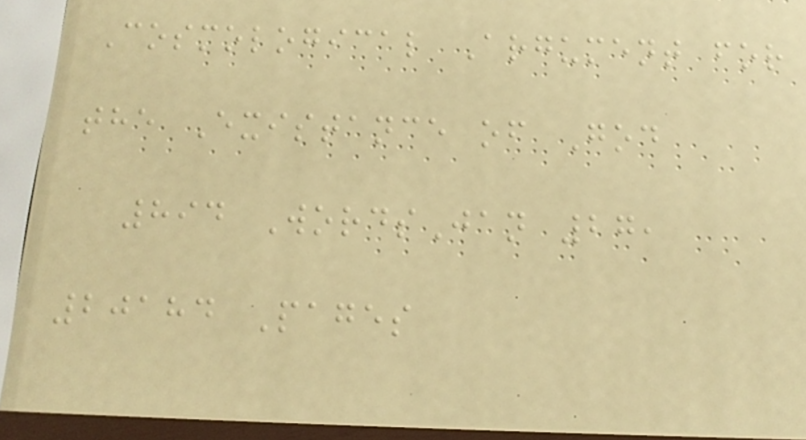Cosmological Argument for
the Existance of God
894 WordsJan 27,
20184 Pages
